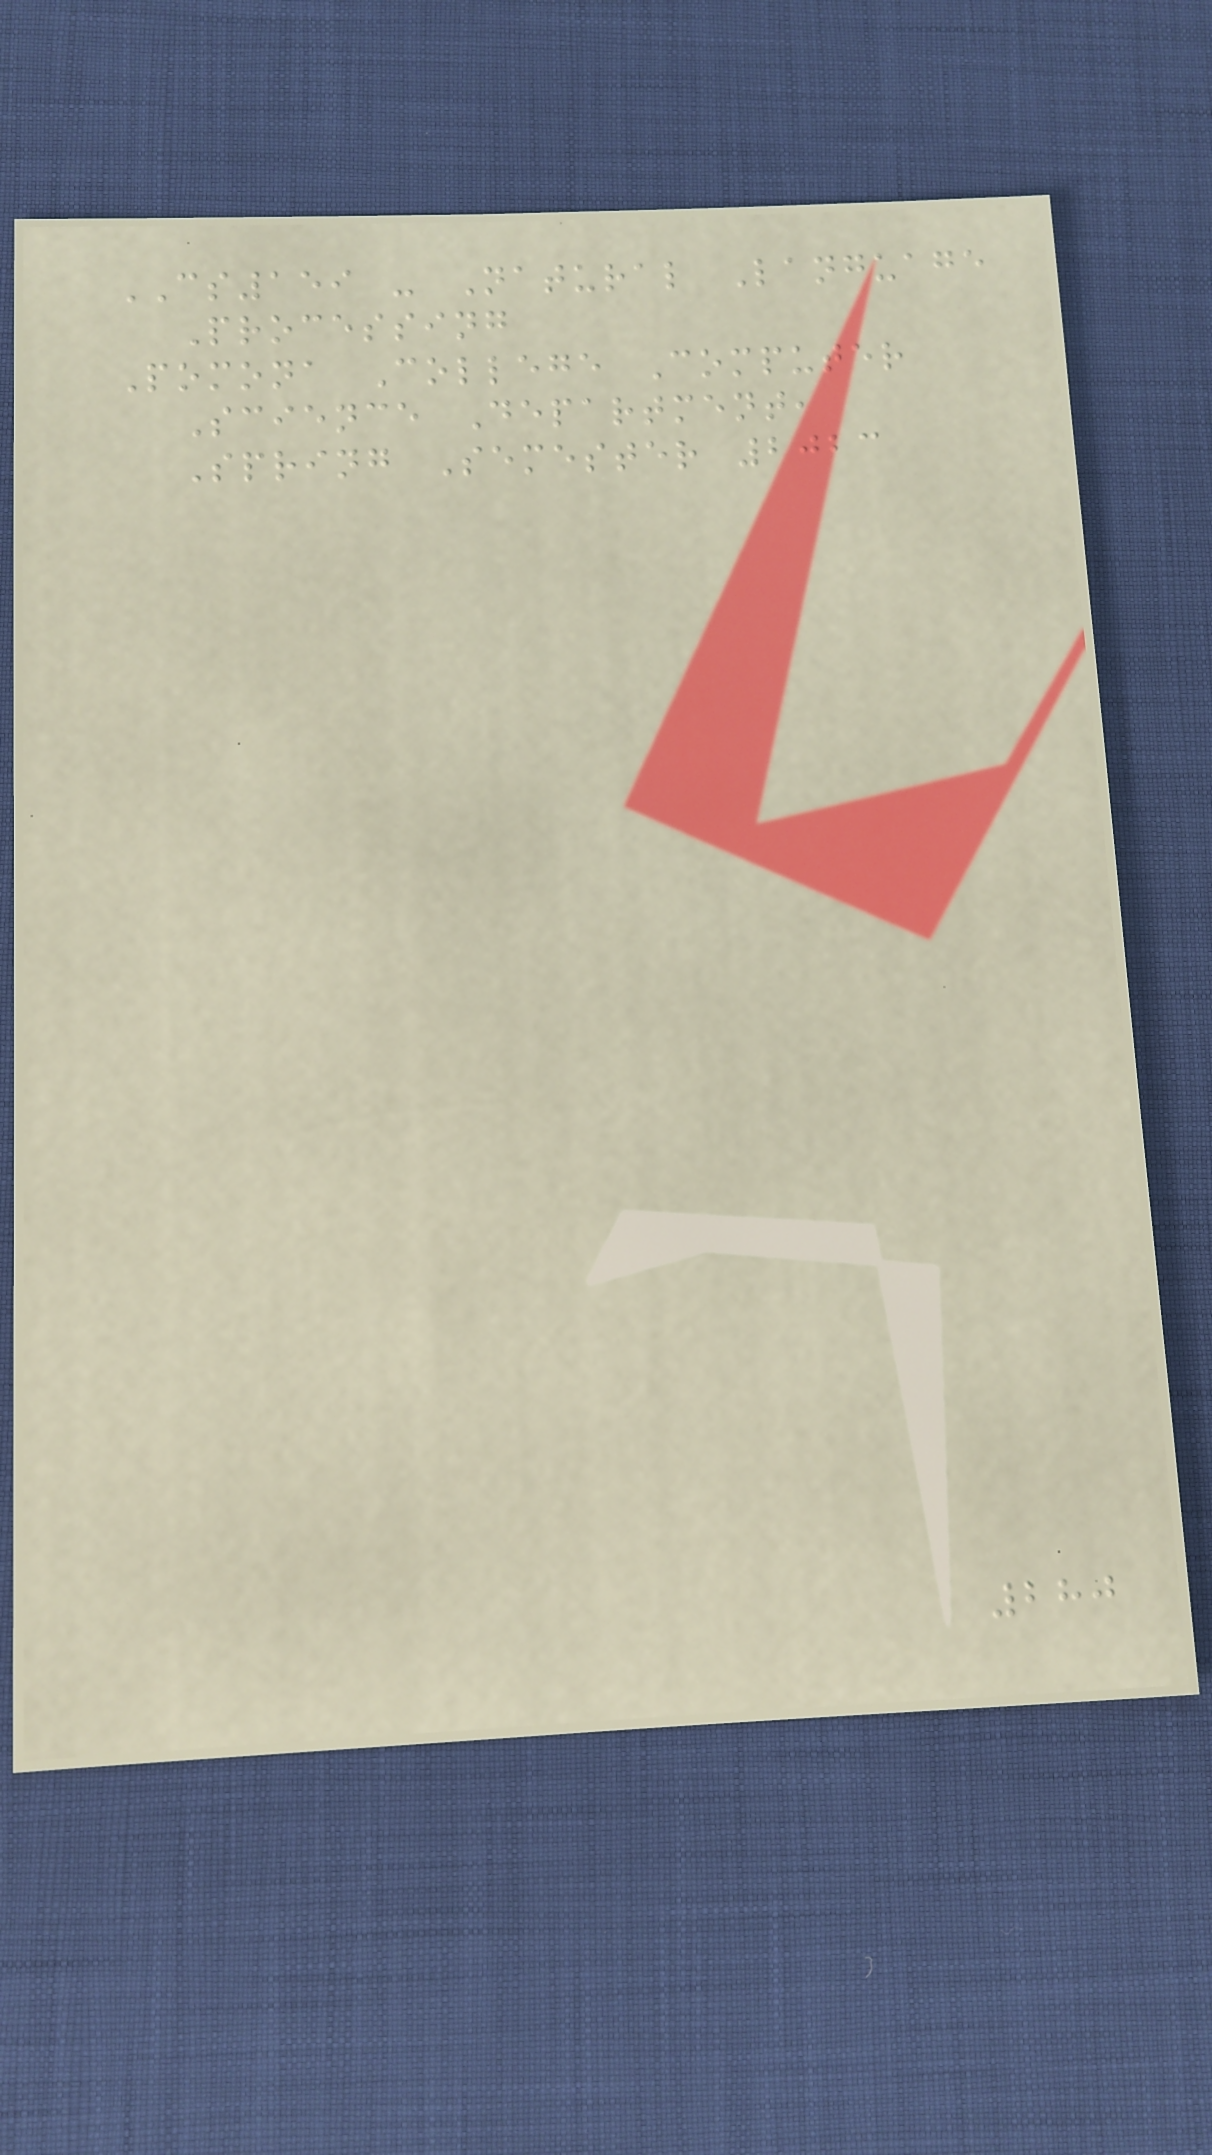CS159 - Natural Language
Processing
Pomona College Computer
Science Department,
Spring Semester 2023
280
